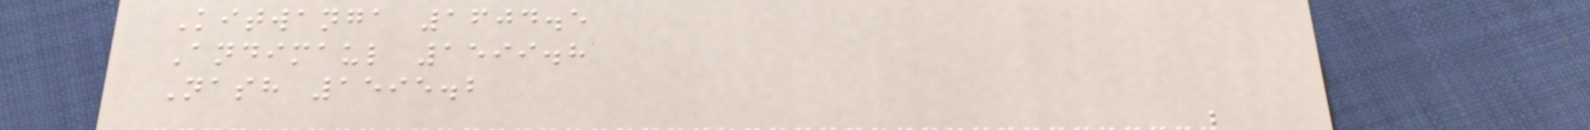Kitwanga 1604.5
Andimaul 1599.8
Nash 1595.2
